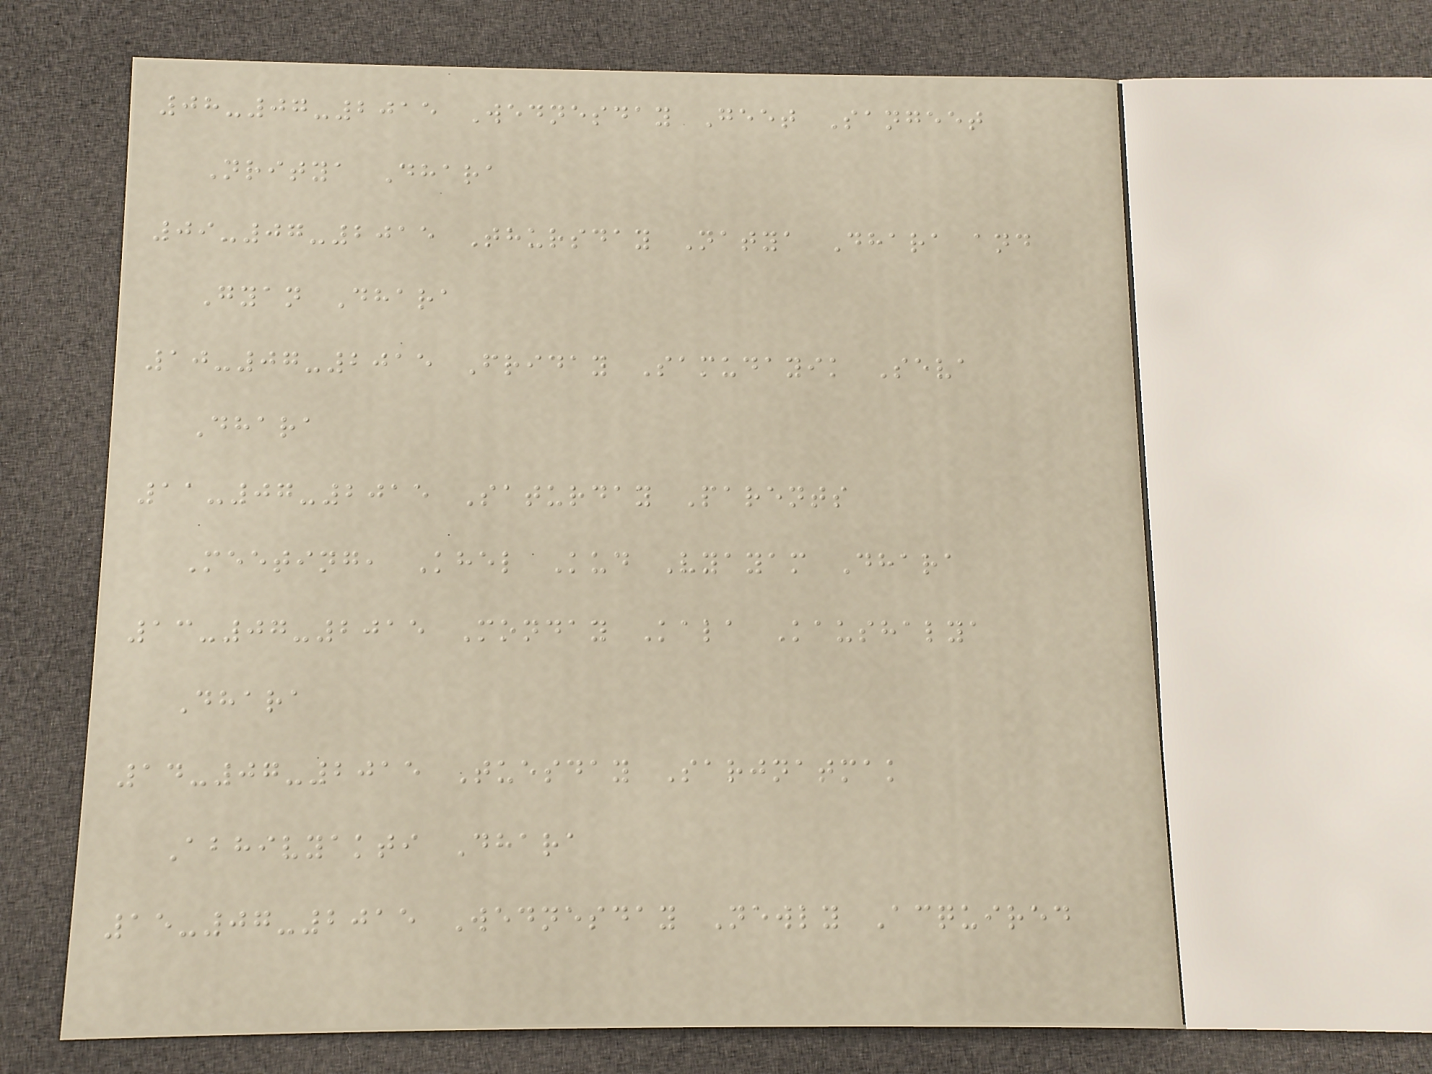08-07-2015 Wednesday Geet Sangeet
Nritya Dhara
09-07-2015 Thursday Natya Dhara and
Gyan Dhara
10-07-2015 Friday Samudayik Seva
Dhara
11-07-2015 Saturday Parents
Meeting, Khel Kud Vyayam Dhara
13-07-2015 Monday Kala Kaushalya
Dhara
14-07-2015 Tuesday Sarjnatmak
Abhivyakti Dhara
15-07-2015 Wednesday Newly Acquired
